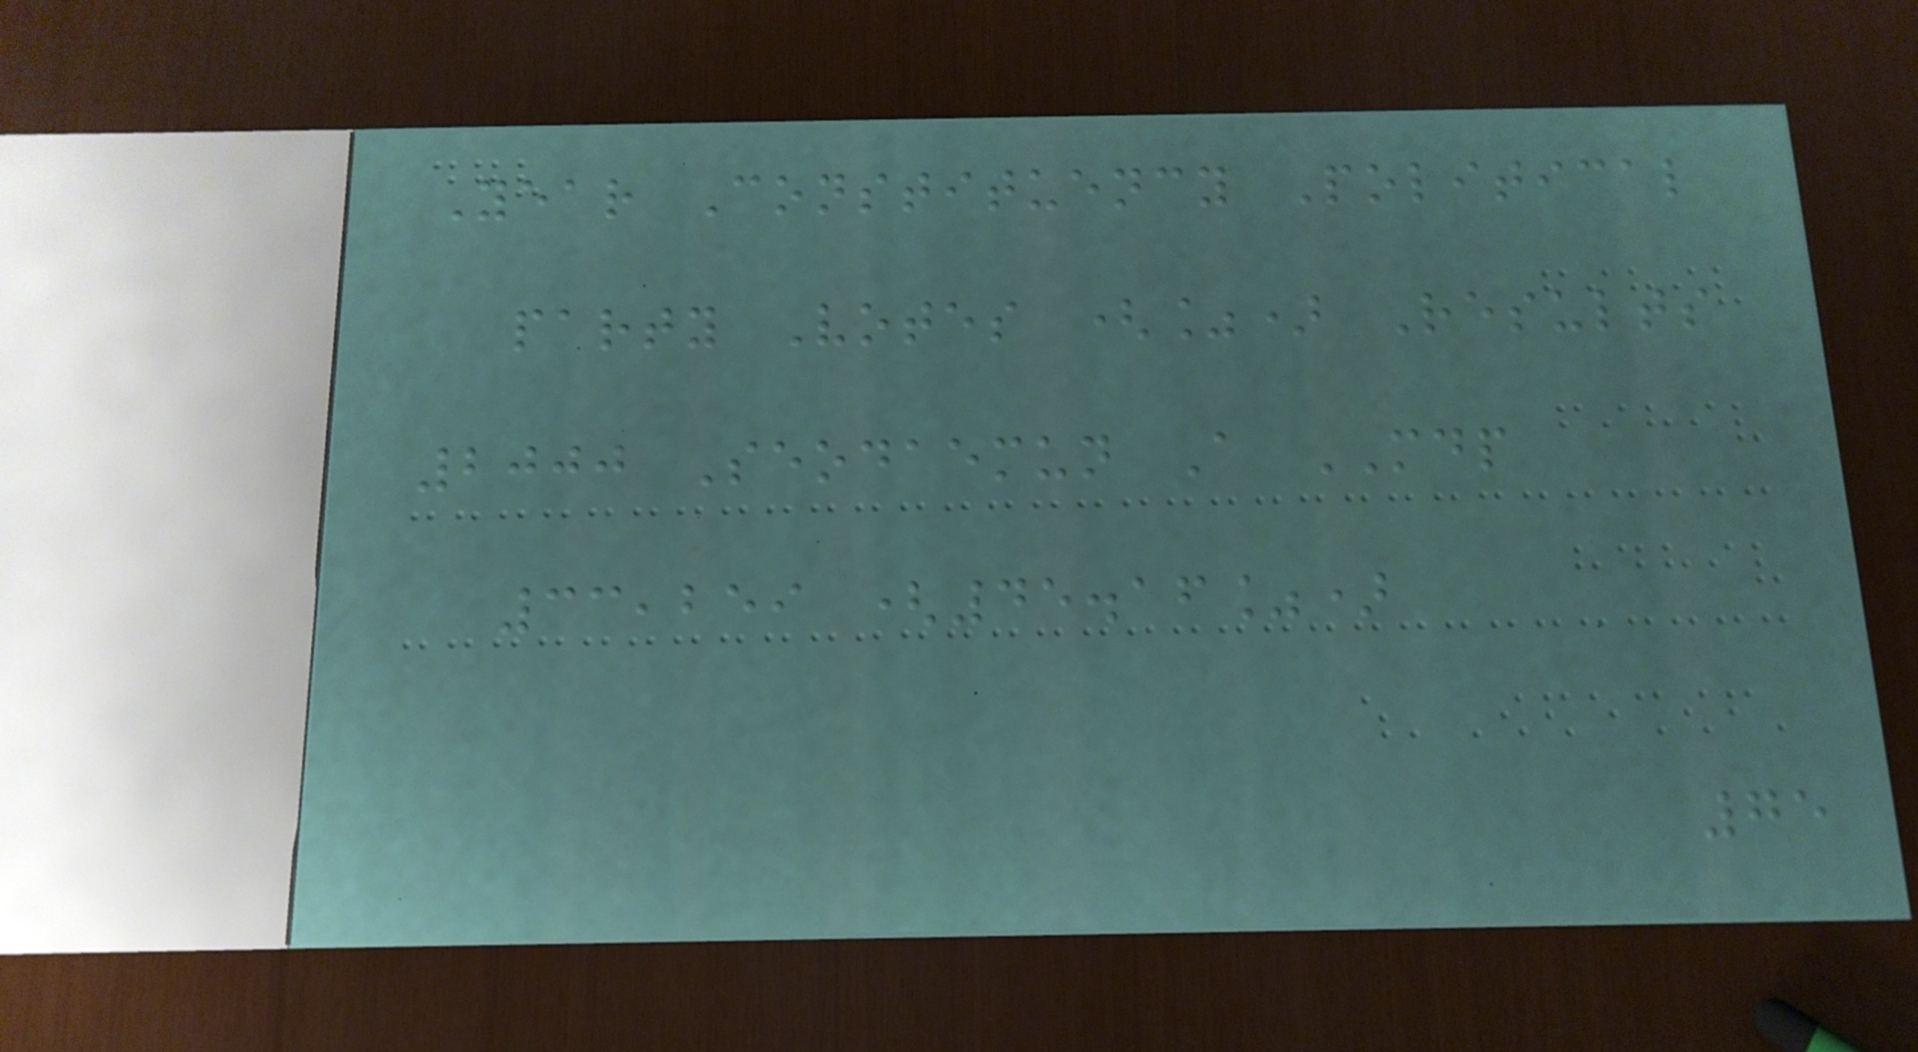Year Constituency Political
party Votes (%) Results
2000 Seodaemun A MDP
33,259 (45.16%)
75
